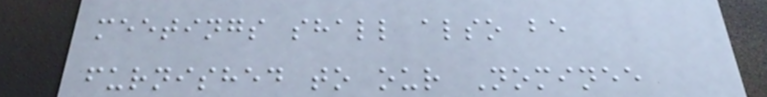meetings shall also be
furnished to our Nominee
